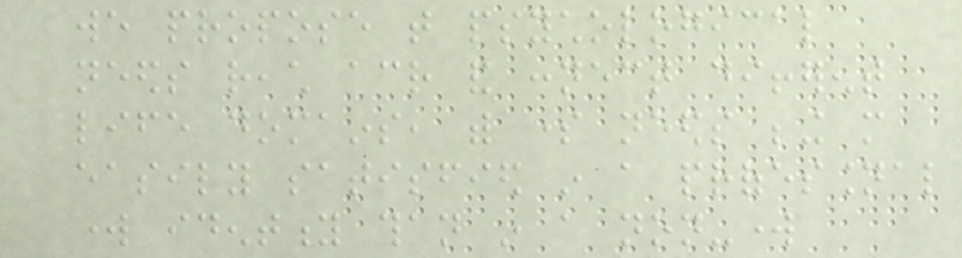we propose that psychological
needs reach across and connect different
life domains, with some needs being more
easily satisfied in a professional
work identity than in a non-work
